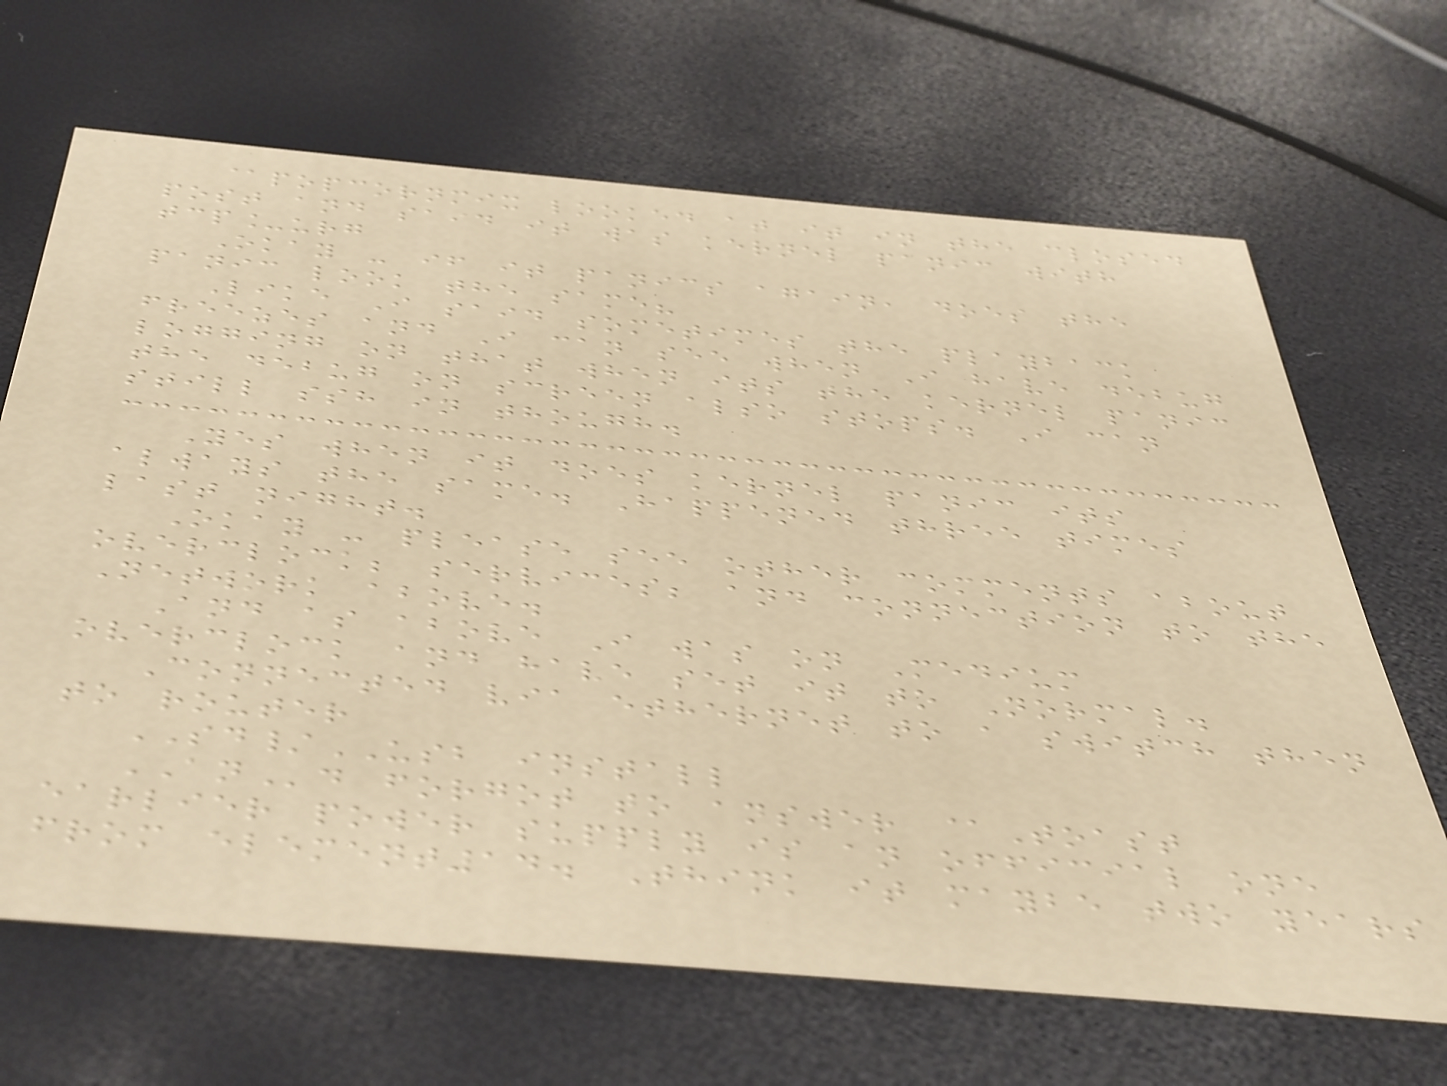@popcornmix looked at it in the closed
post and said it was kernel panic with
tcp_urg
Okay - if it panics again, does the
panic look the same?
Like I said sometimes the playback
freezes and I can see when I have debug
logging on that when its the kernel panic
the debug on screen also stops. I can
still ssh in though.
Yes when it does kernel panic its
always the same. Happened three times
last night.
Okay - please see other comments about
overclock; services; and connection to the
Network above.
And as above I was on Medium
overclock and have set it to Normal.
Connected via ethernet to a switch then
to router
SD/USB install
ANd forgot to answer @Toast
earlier power supply is an official one
from element14. Think it maybe two years
